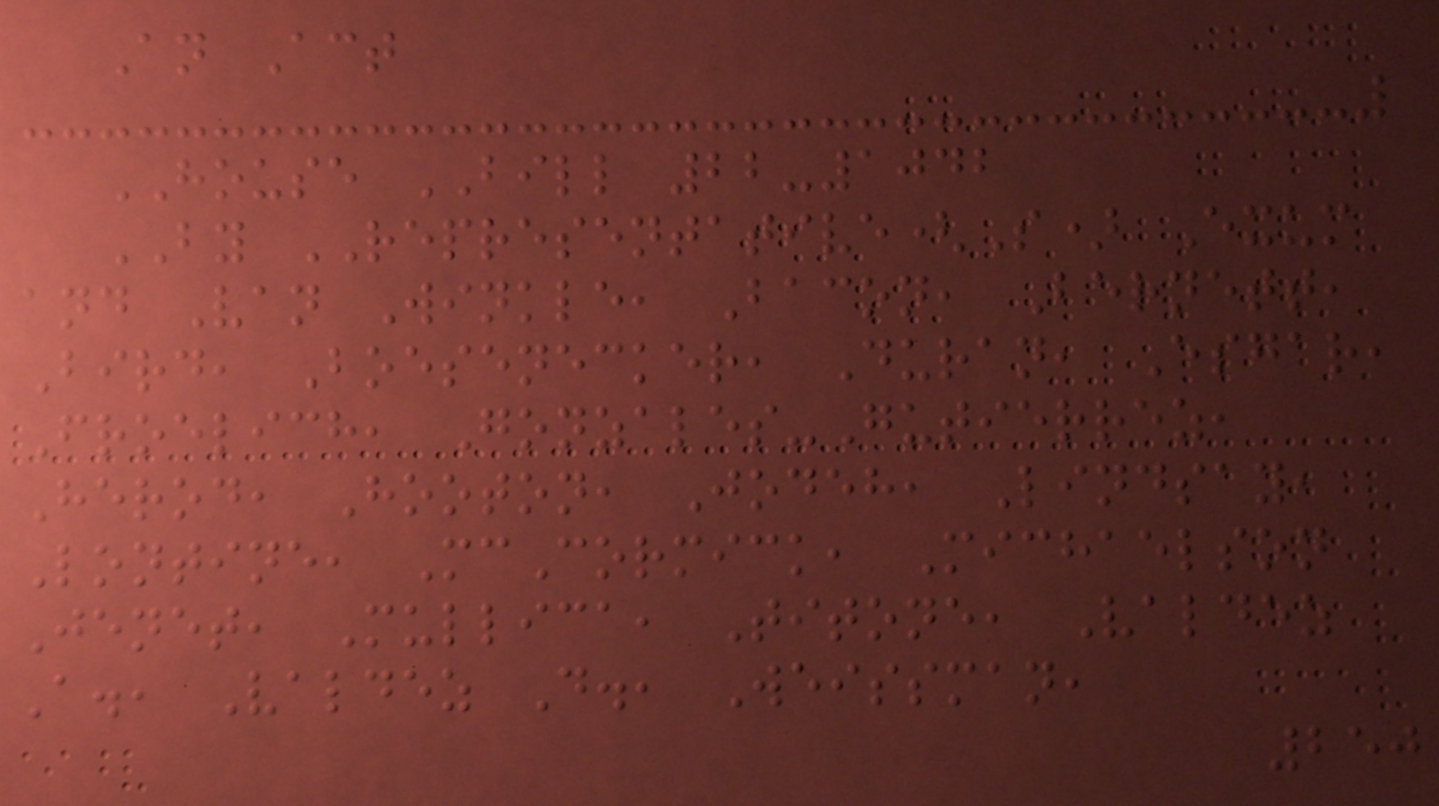An Act
HOUSE BILL 22-1042
BY REPRESENTATIVE(S) Exum
and Van Winkle, Bacon, Bernett,
Bird, Boesenecker, Duran, Esgar,
Froelich, Gonzales-Gutierrez,
Herod, Hooton, Jodeh, Lindsay,
Lontine, McCormick, Michaelson
Jenet, Mullica, Titone, Valdez
A., Valdez D., Weissman,
250
